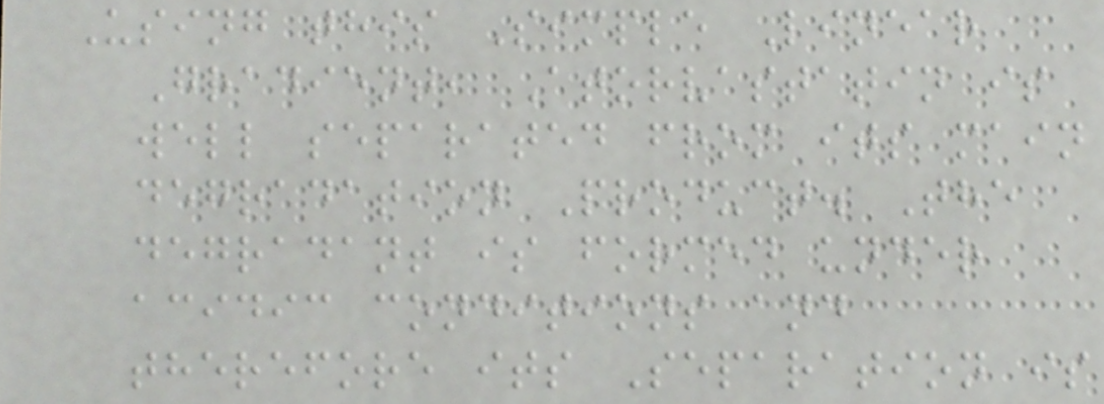Using this Simple Linear
Gradient, Atorvastatin is
well separated from its main
degradation Product. The
degradant is formed under
acidic conditions and
therefore its Separation is
